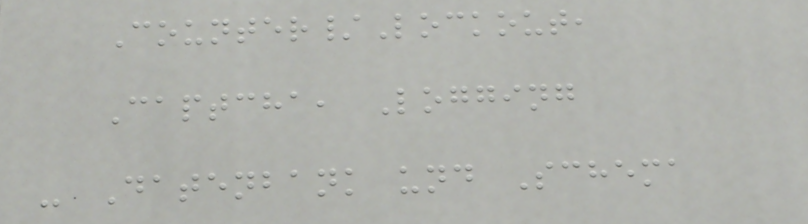Counter/Lockout,
Captcha, Logging
- Datenbank und Schema
